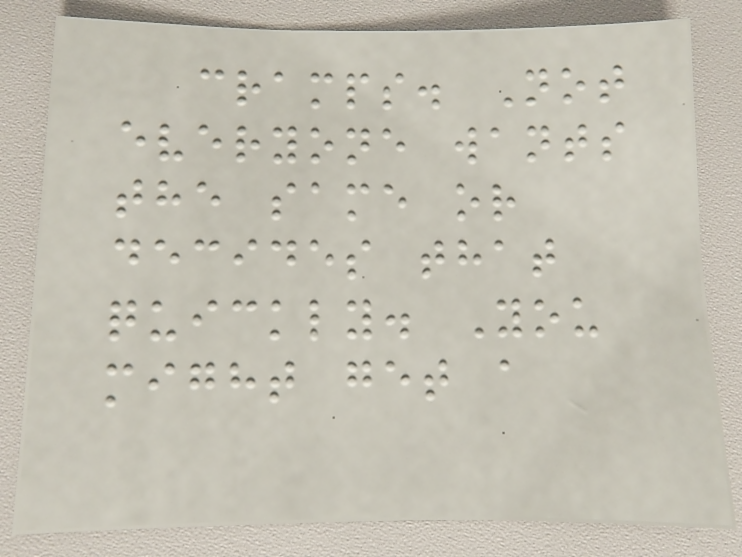cramps. Not
everyone wants
the same or
decides that
quickly. You
might get a
